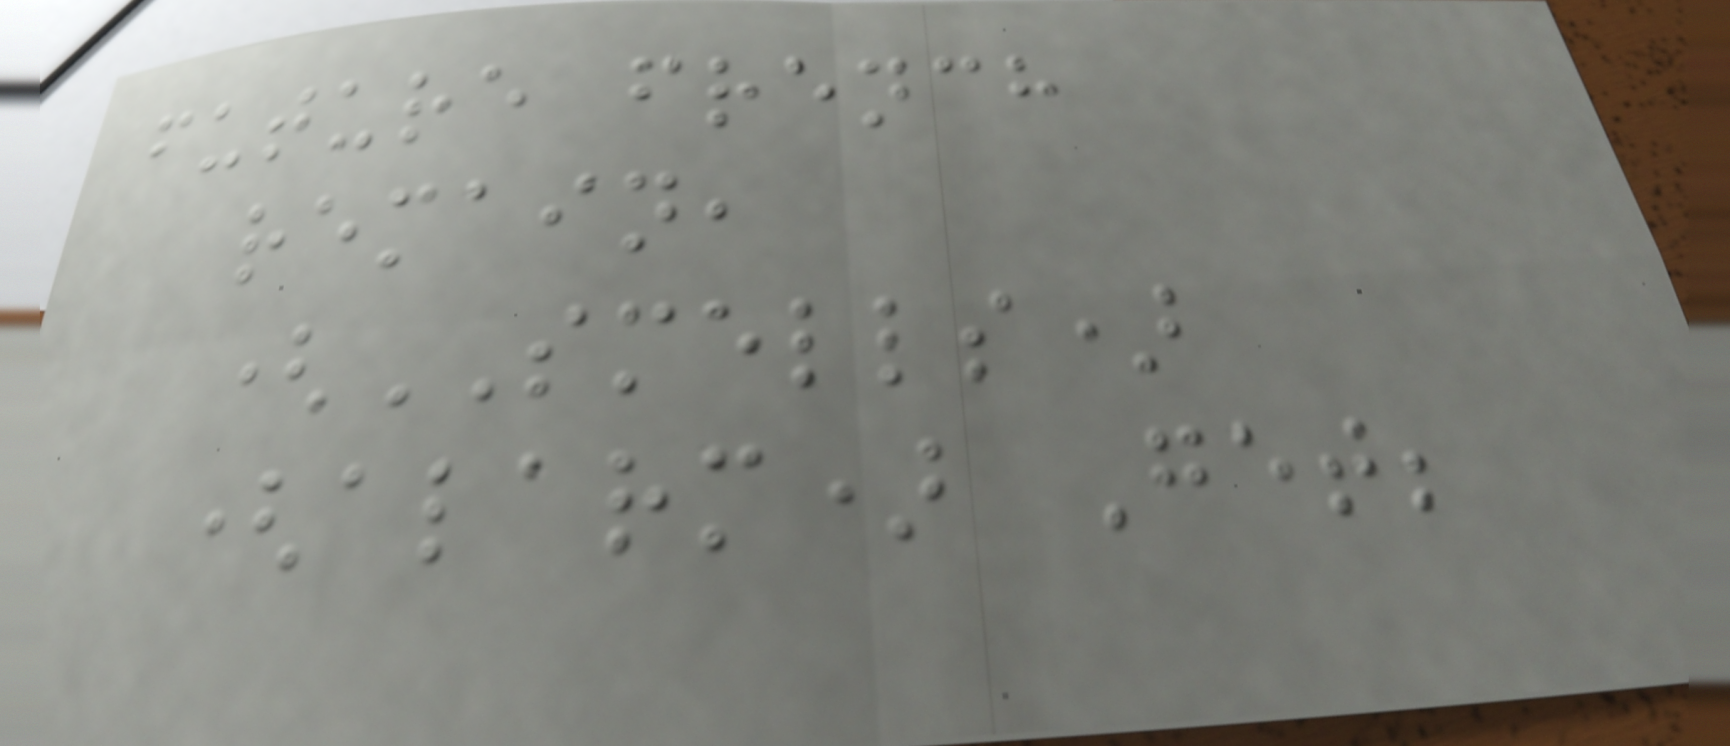future french
remain,
(SMELLS)
(alarm) Get;
